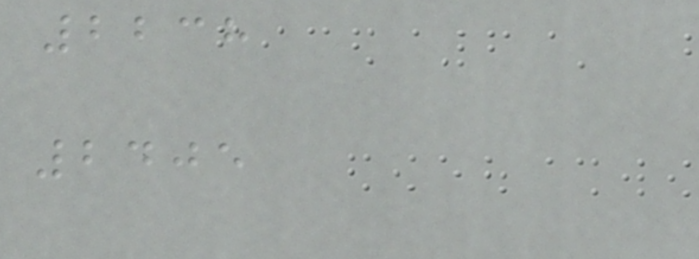2238
2405
